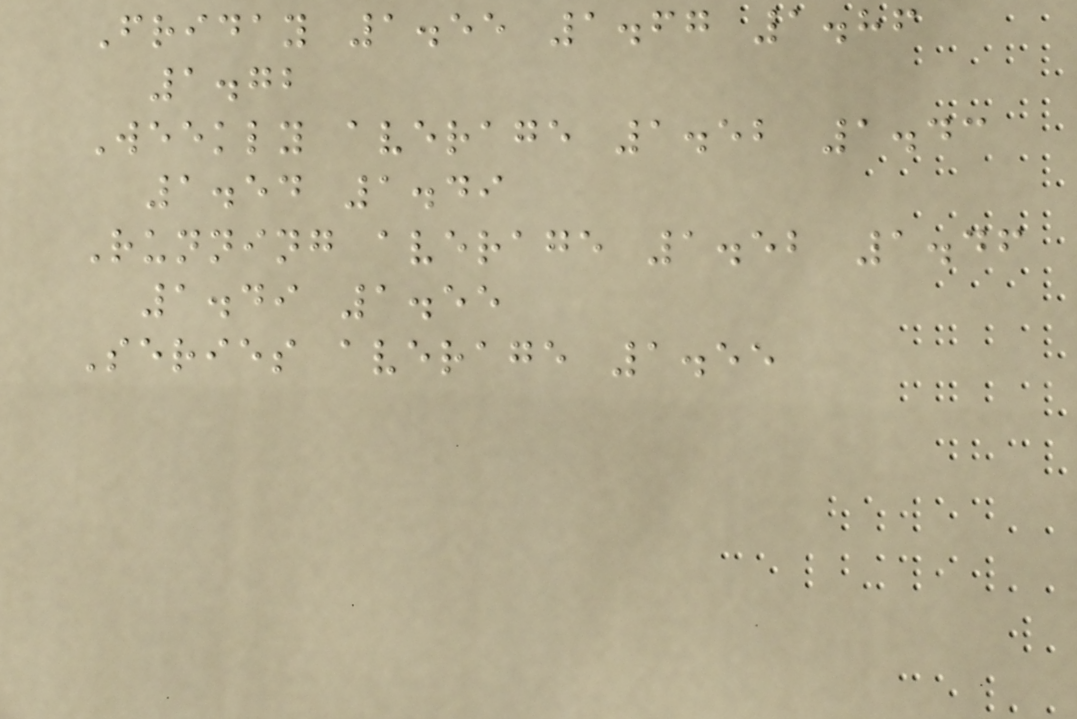Friday 1.55 1.67 1.86
1.72
Weekly average 1.52 1.43
1.54 1.49
Running average 1.52 1.46
1.49 1.55
Series average 1.55
